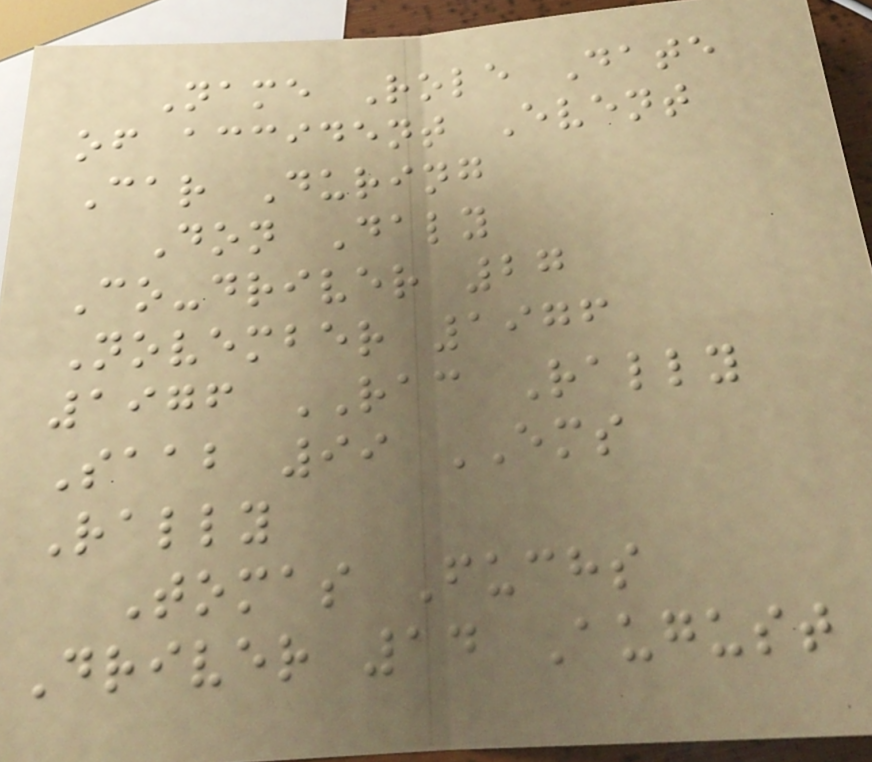Name Role Date
of accident Event
Car During
Don Daly
Co-driver 27
November 1976
1976 RAC Rally
Saab 99 EMS
Rally
Tomas Fuchs
Driver 14 August
